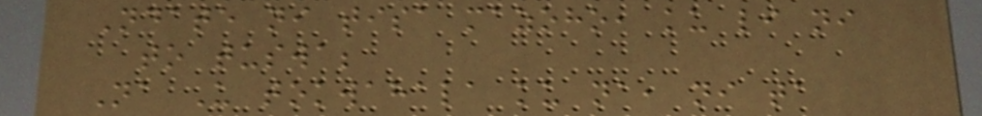Ndate ni tisa mazoho, ku li ni
to tuswa;
Na U tokwahala ku na, ni ta
